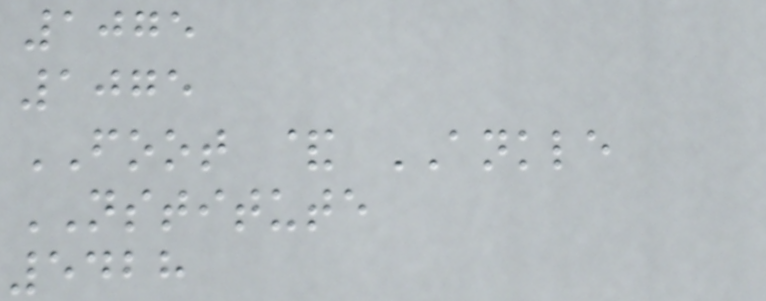1075
1075
FOOT & ANKLE
NSTITUTE
5428
